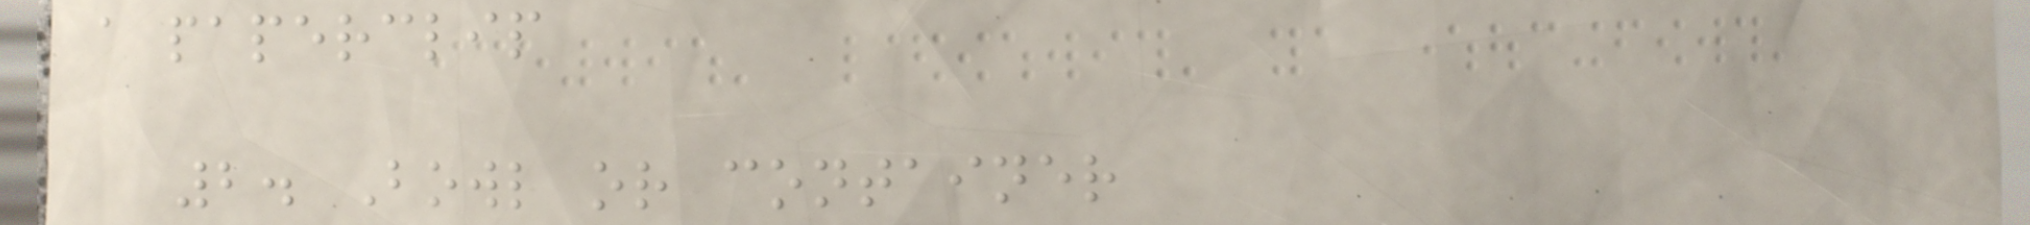a paperclip
2. Bowl or container
